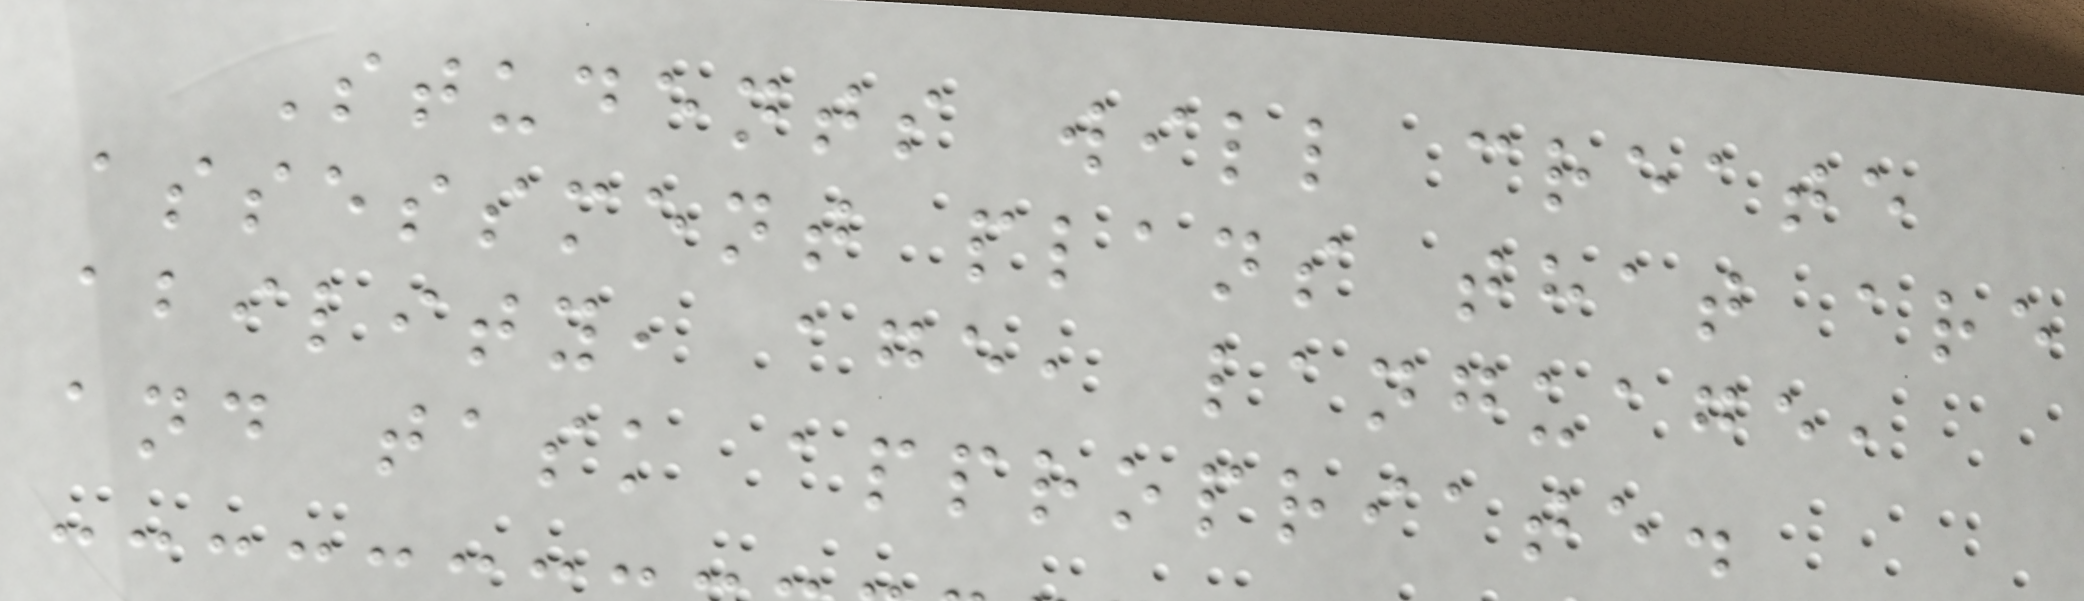Students will create
assessment plans that are
ability, age, language,
and task appropriate.
